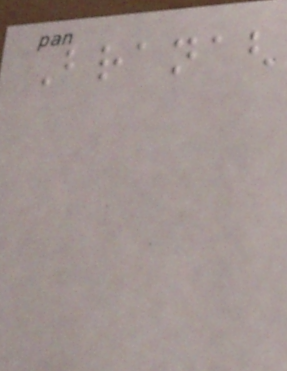Branagh
